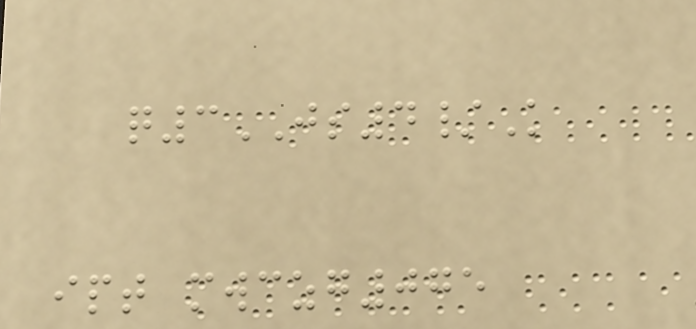q3JS4/K
ipt mwczg075
